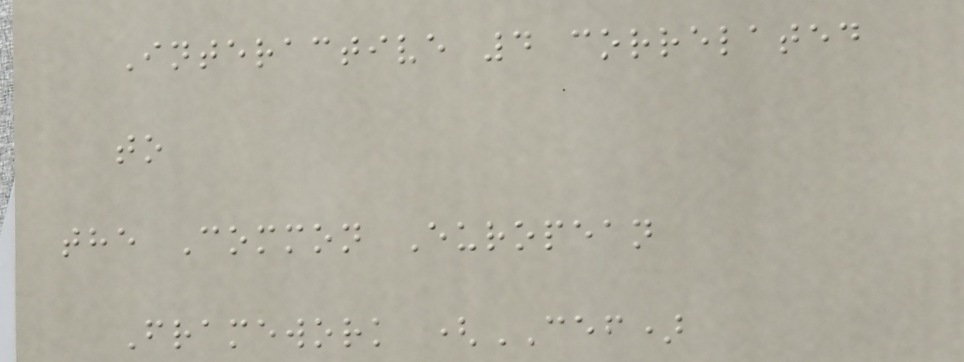Interactive 4 correlated
to
the Common European
Framework (CEF)
